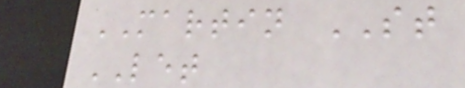MARTIN ST
LET
